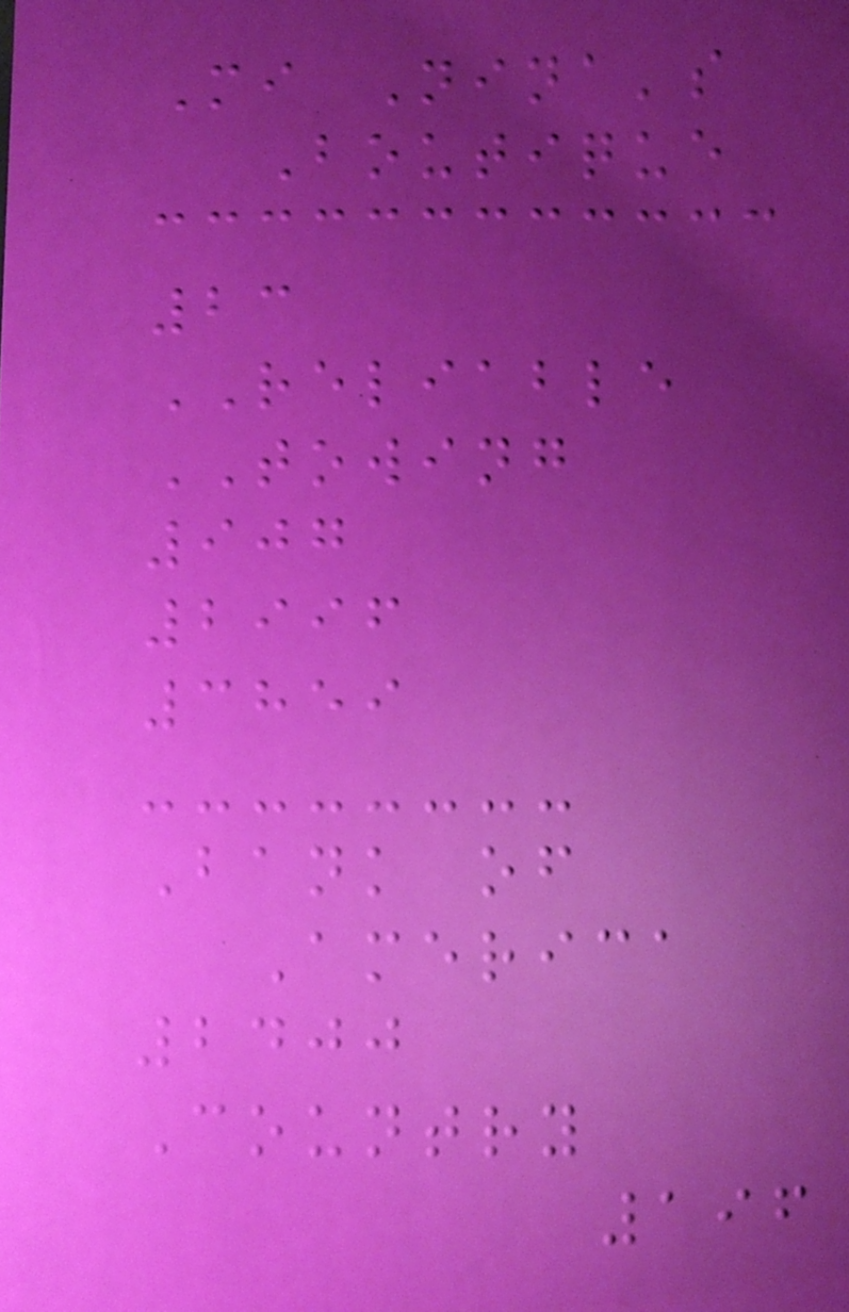Mi Nina's
Boutique
23
RELIABLE
TOWING
907
2996
3859
Bank of
America
2400
Country
196
